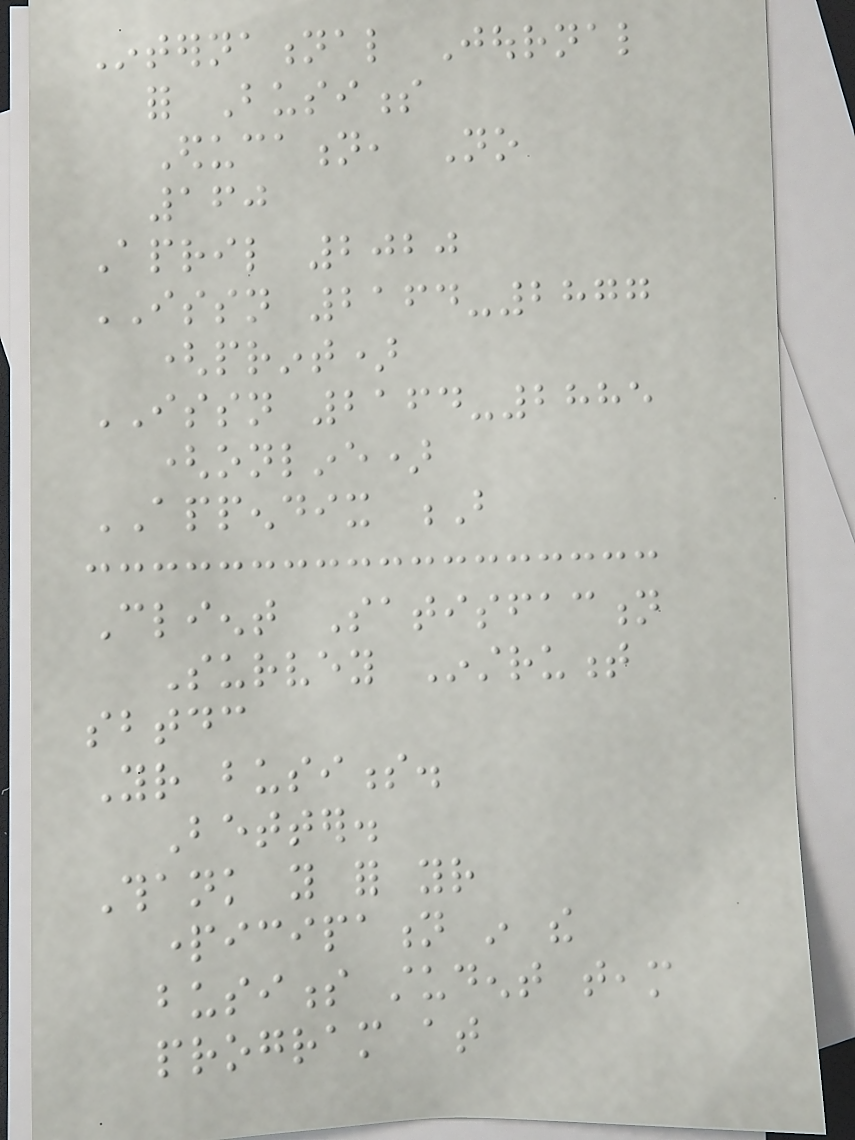International Journal
for Business
Education, No
160
April 2020
ISSN 2164-2877
(print)
ISSN 2164-2885
(online)
APPENDIX B
Client Satisfaction
Survey Instrument
sbtdc
Your business.
Better.
Thank you for your
participation in the
business student team
program at
